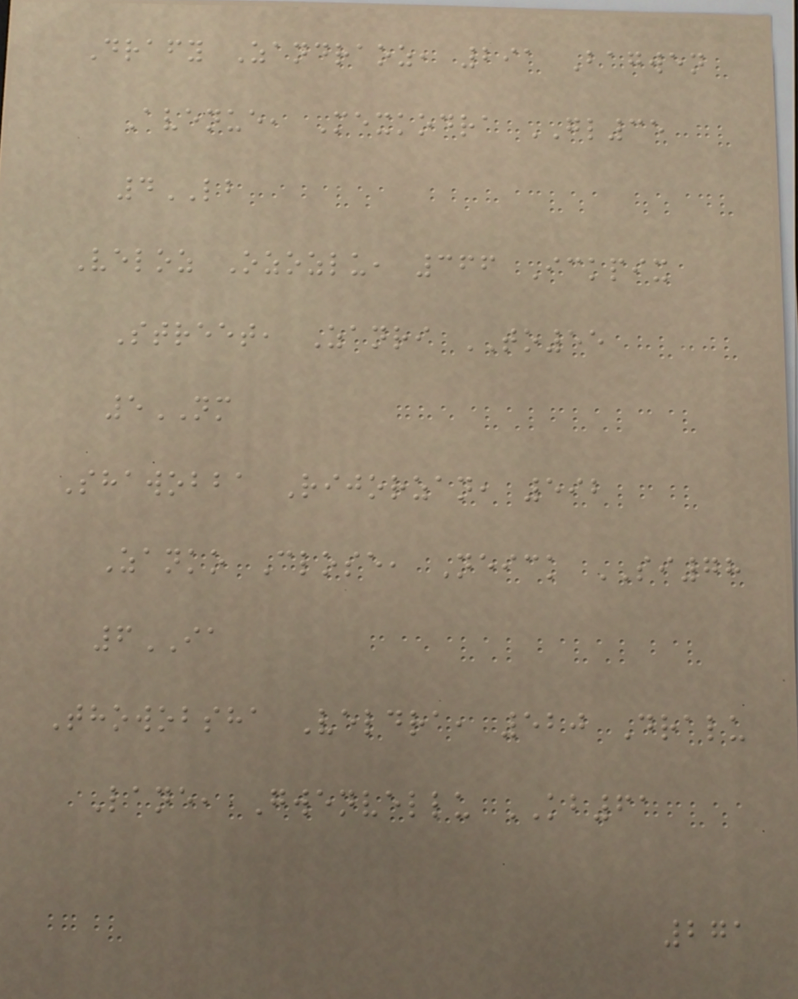Drafy Zandraoz, 291 Bagwen
Avenue, Mexkodra GL35
4LB
Veloz Ozozlu, 366 Ickpix
Street, Zanri TO55
5NM
Shawobba Rijorzan, 592
Zanko Close, Neick SI78
6IA
Thowobsha Veldra, 520 Dralu
Lane, Gwenvellu KB61
271
